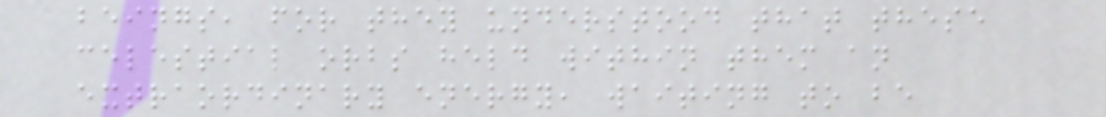beings, for they understood that these
celestial orbs held within them an
extraordinary energy, waiting to be
